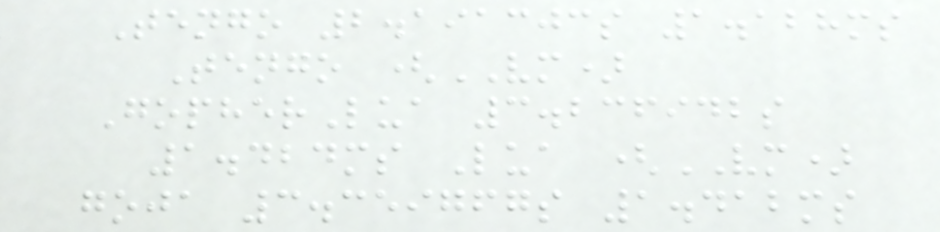Tengo 2.191303s 1.128ms
Tengo (VM)
GopherLua 3.236942s
1.424ms Lua (VM)
goja 3.359767s 1.412ms
